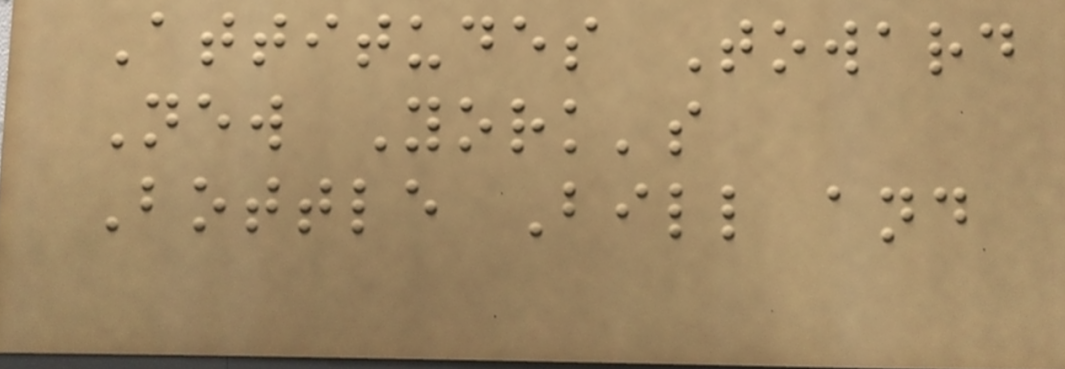Attitudes Toward
New York's
Bottle Bill and
